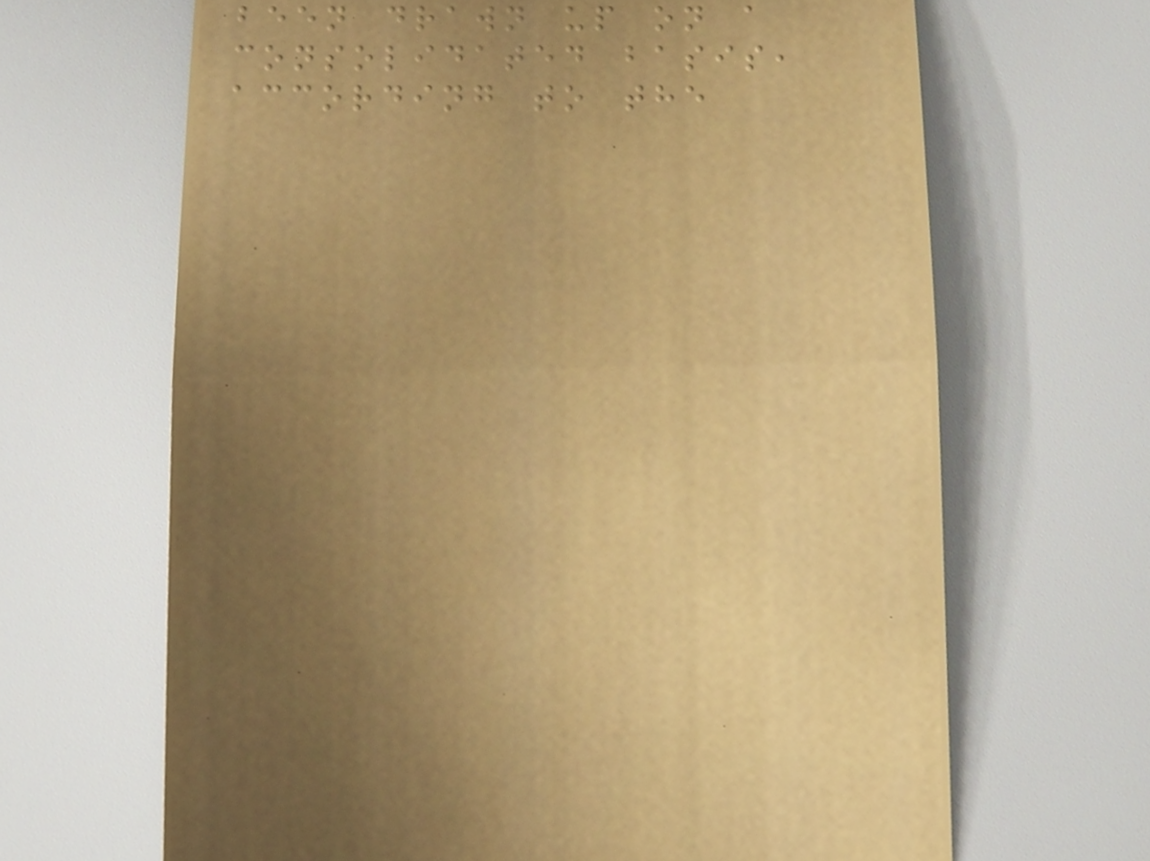been drawn up on a
consolidated basis,
according to the
